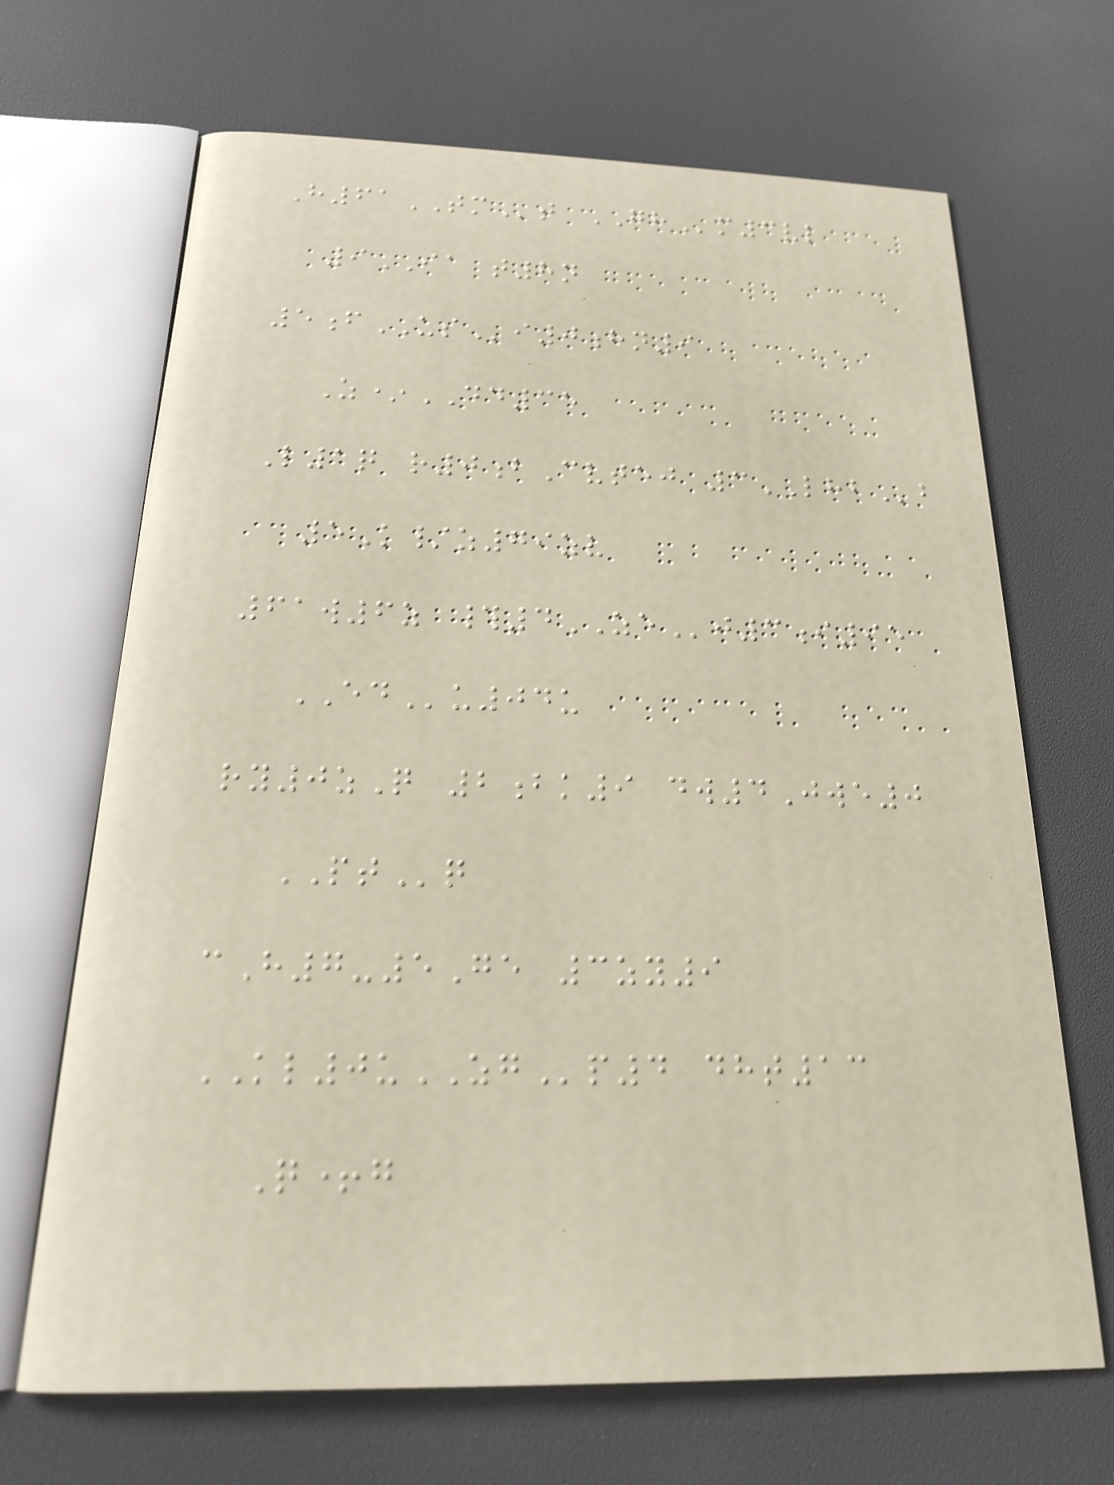H61TMt GHm3vl
9IA t8n
5fUSi0hn9
Z*DD35
L1q r0bCvtej 3LHBb
5K/z79zv
61w6z #4ZEj3i95
EDu04u
ry0zQ 2bk9 dw4Jwe0
PTq
cH7-5Ge 3zy9
KL0uZGp4 dht13
Q+g
